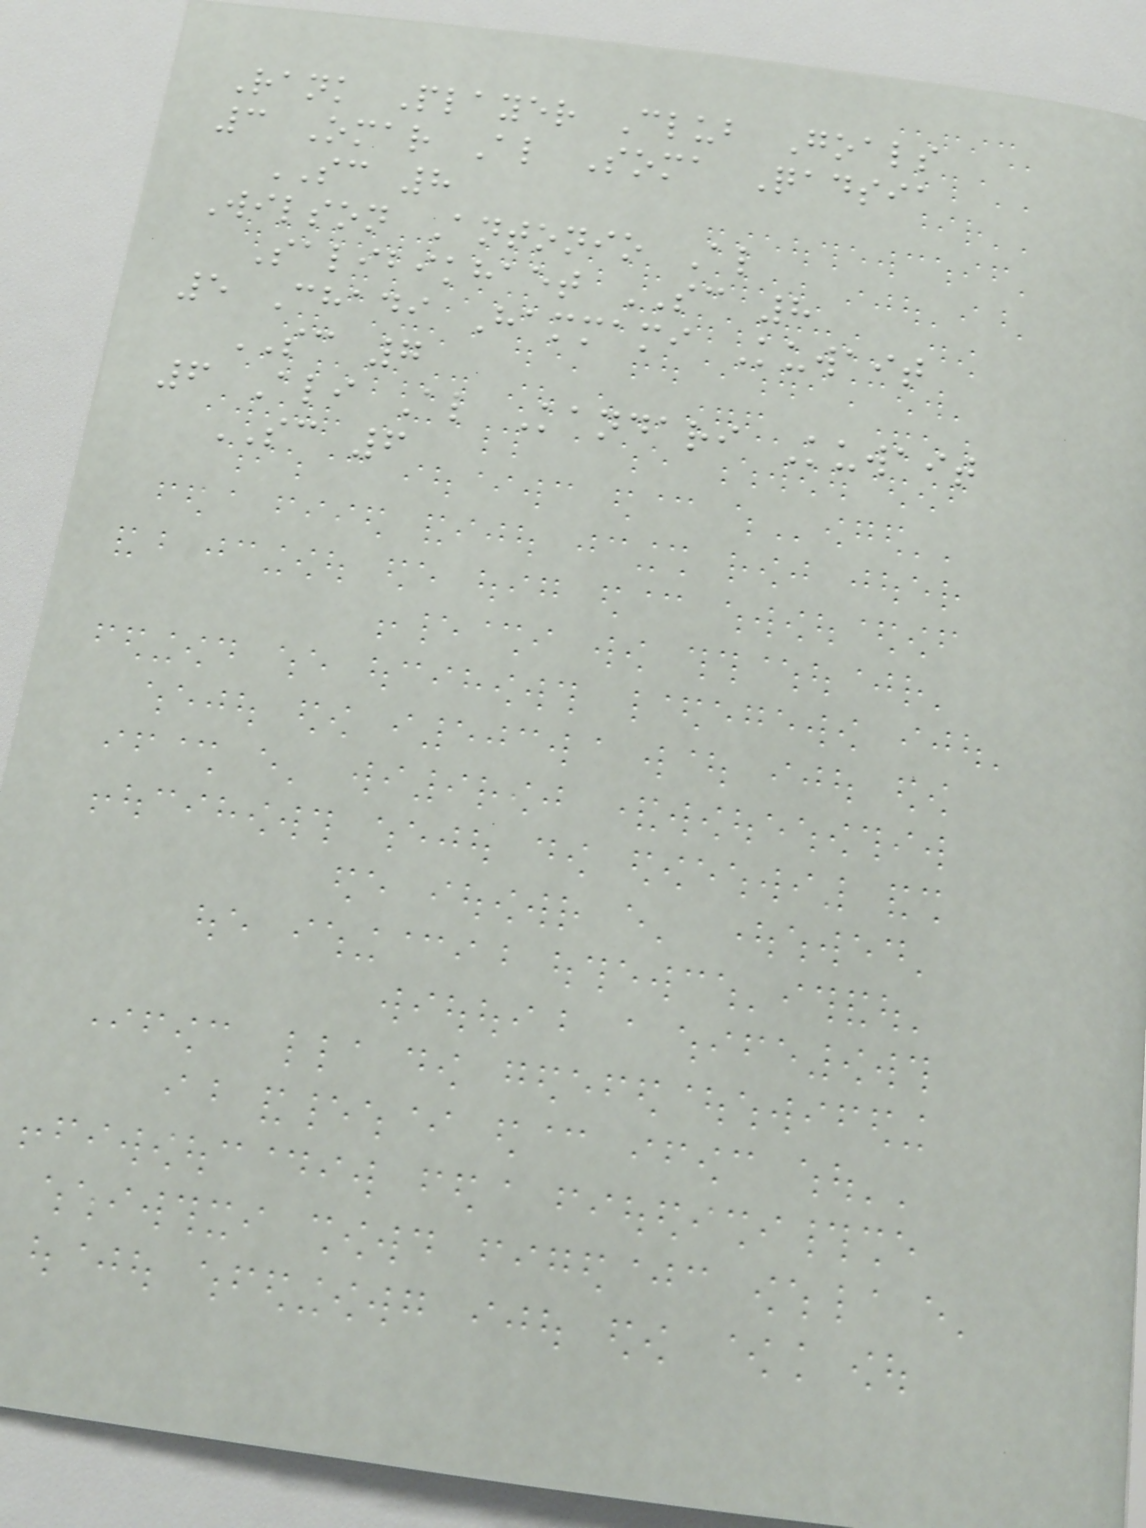Rank Player Club Goals
3 Omar Al Soma Qadsia
SC 8
Wilson Antonio Al
Salibikhaet SC 8
5 Chadi Hammami Kuwait
SC 7
6 Ali Al Kandari Kuwait
SC 6
